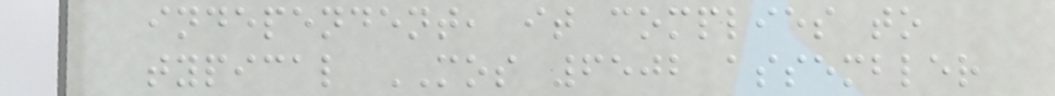independent, it complies to
typical MOS 6502 assembler
